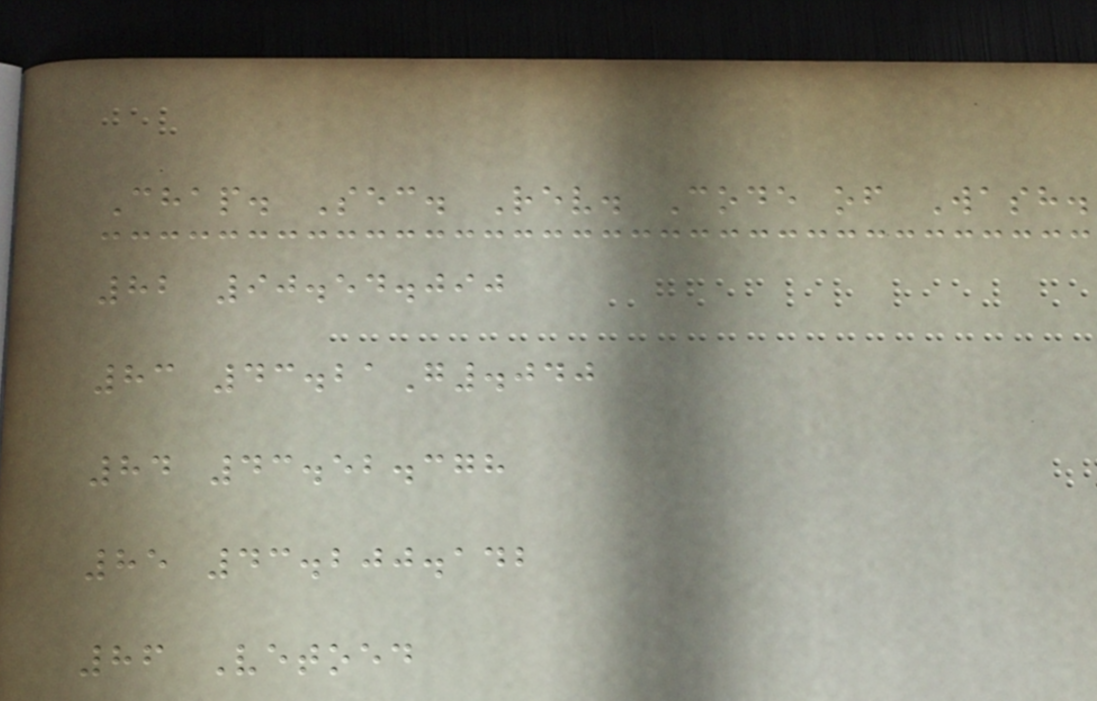Chap. Sec. Rev. Code of Wash.
82 90.54.090
83 43.21G.040
84 43.52.378
85 43.200.142
86 Vetoed
